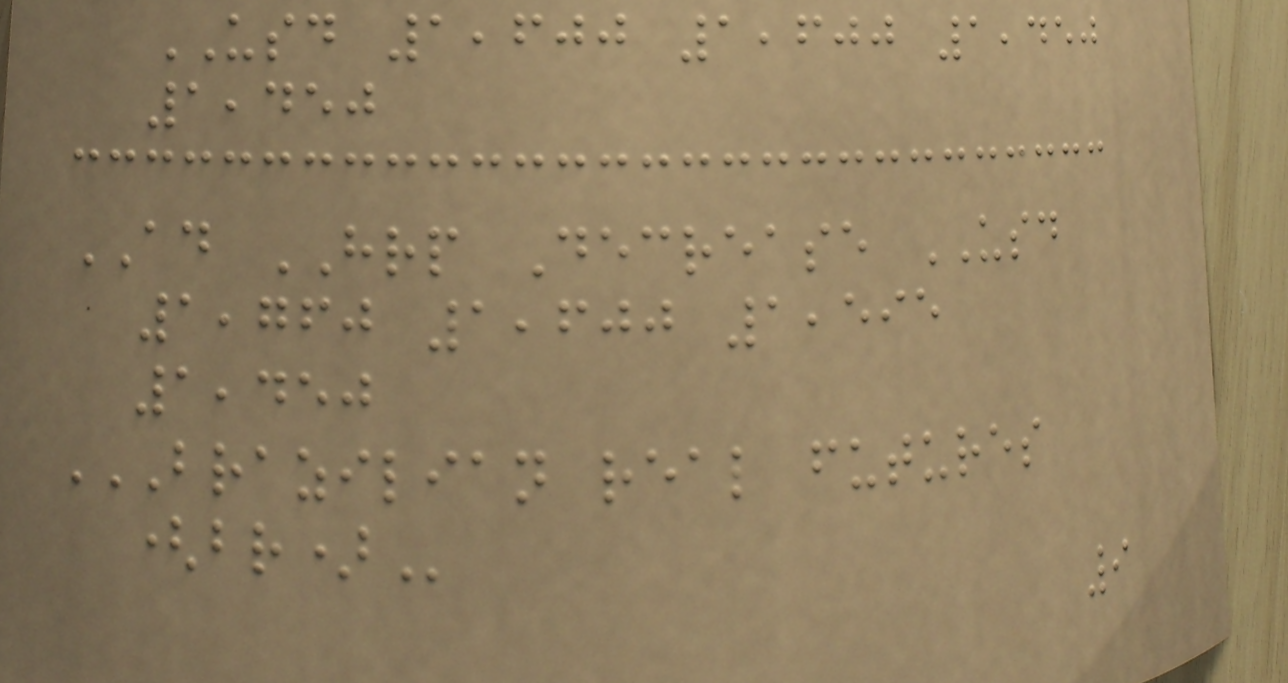USD 1,600 1,600 1,450
1,450
AD HRP Decrease USD
1,760 1,600 1,595
1,450
BRAZILIAN REAL FUTURES
(BR)
9
